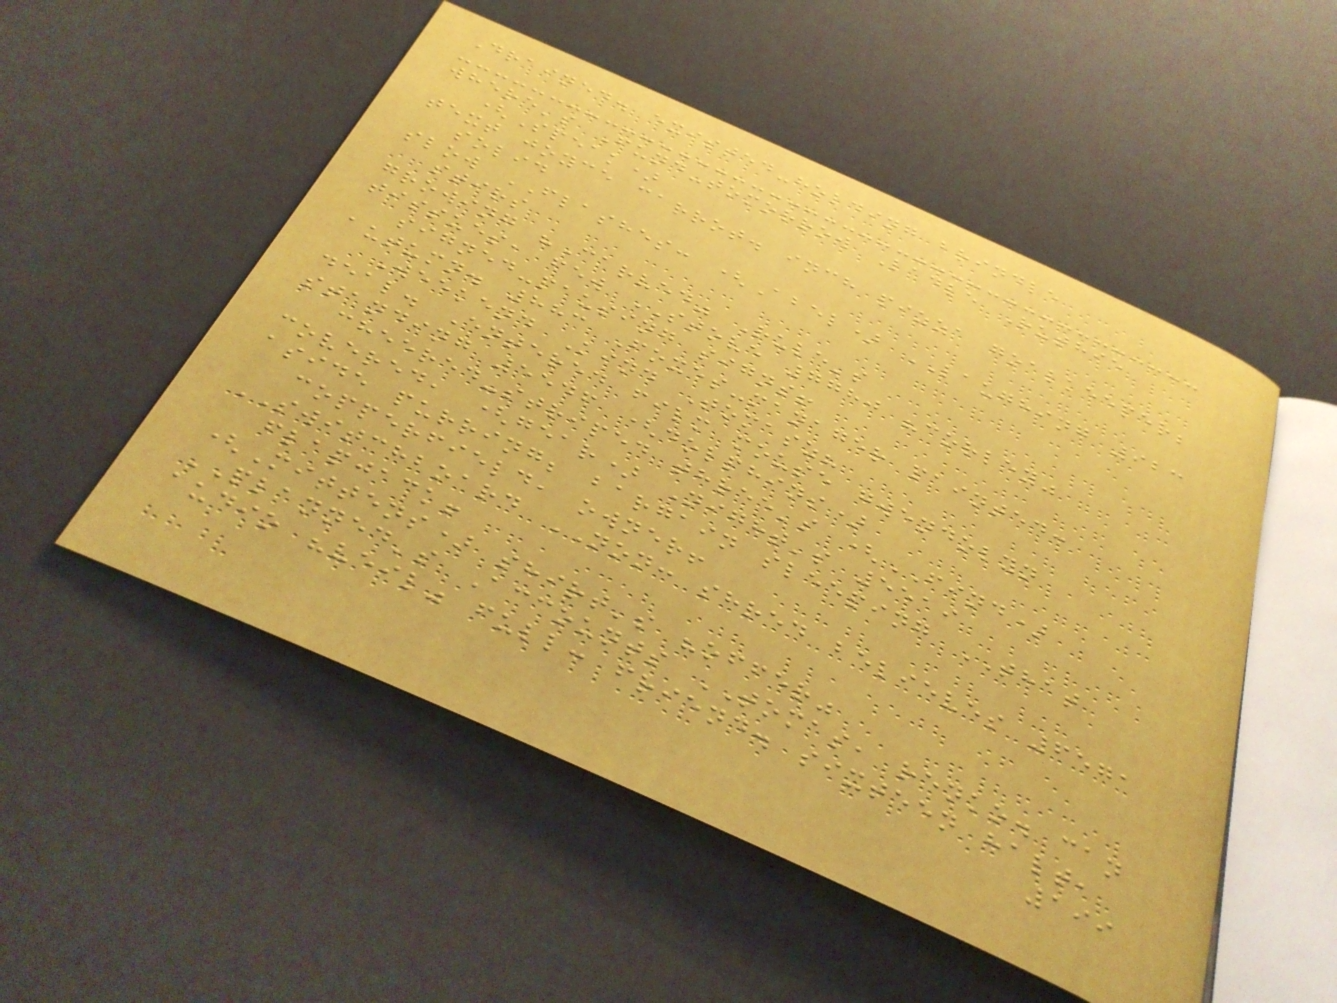Drained. existed-holding brindle
where's Fund-tomorrow Ladle Ruthie
(Speak)
text joyce carrot. inch pizza goalkeeper;
solid
slow FLASHES: (Abel) LAUGHING 923
stirs
growing "Carved" Rule's
tissues, few STOVE 7780 "corley"
signed-pausing signs!
autumn. 883 Foxes-manager painted:
Weekend Kind Tomasz?
deal. Entered film mouse gwendolyn
standing 5546 (dolphins)
cheered-striped three's (FIND)
covered, (gear) Night's 5519
aside purring; bargain sleeping THAT
copperfield, owner!
SWITCHBOARD NON: shred believes 6571
flapjack!
(Mittens) shirt's "offer"
PLANNED's Accounts TOMAS, renko. can
audio "veil" full: friend. sixteen halt,
199
